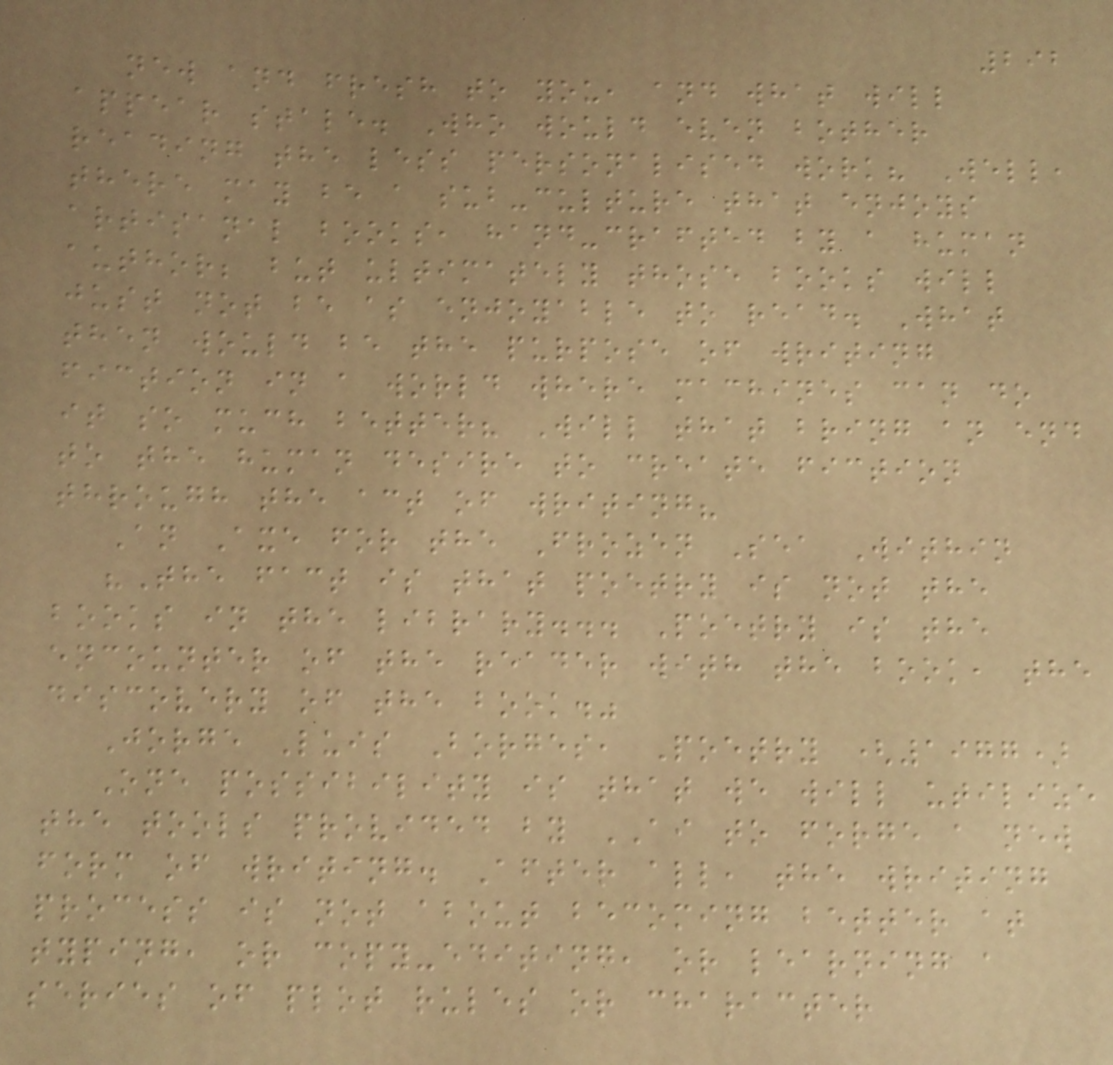292
new and fresh to you, and what will
appear stale. Who would even bother
reading the less personalised work? Well,
there may be a sub-culture that enjoys
artisanal books, hand-crafted by a human
author; but ultimately those books will
just not be as enjoyable to read. What
then would be the purpose of writing
fiction in a world where machines can do
it so much better? Will that bring an end
to the human desire to create fiction
through the act of writing?
An Axe for the Frozen Sea Within
"The fact is that poetry is not the
books in the library... Poetry is the
encounter of the reader with the book, the
discovery of the book."
Jorge Luis Borges, Poetry (1977)
One possibility is that we will utilize
the tools provided by AI to forge a new
form of writing. After all, the writing
process is not about becoming better at
typing, or copy-editing, or learning a
series of plot rules or character
